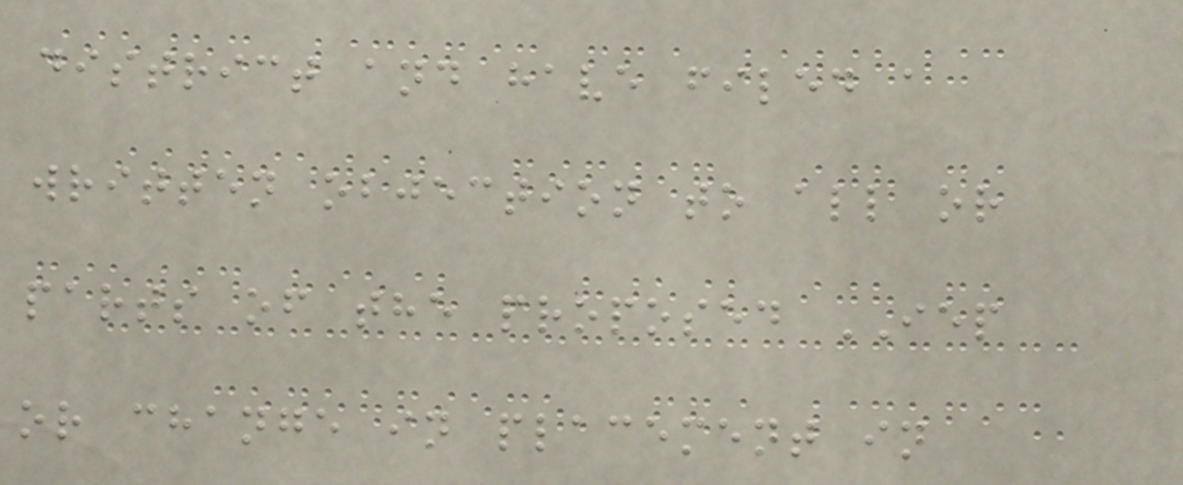district and have filed a
written objection to all or
parts of the proposed IEP
or change in placement in
